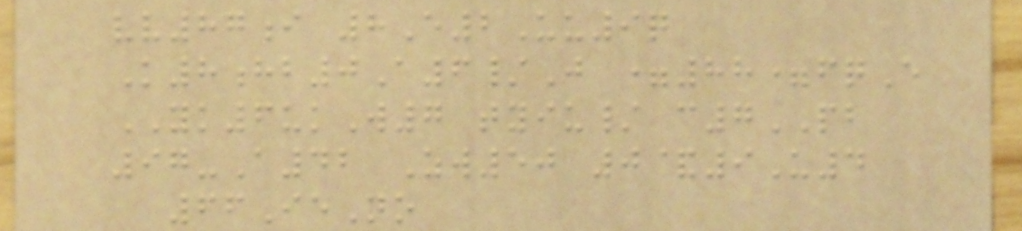vv87i 8E2Uu9q
K8hb0A6/J =88=fqE
YK6ukW7 tyiu/ c7PB
97-A42 Zw50 0&9U4
66IeNo
